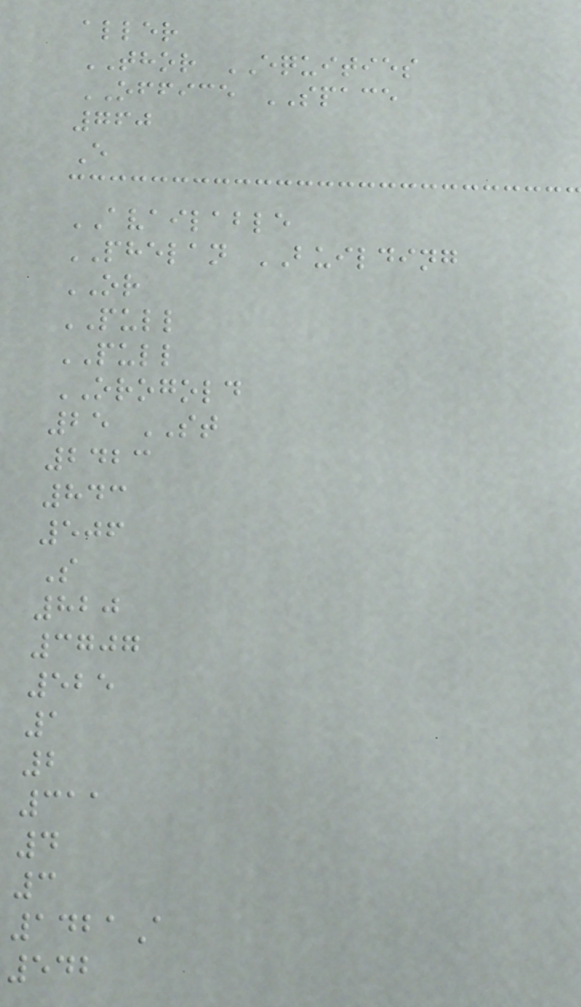aller
THOR EQUITIES
OFFICE SPACE
760
E
AVAILABLE
PHELAN BUILDING
OR
PULL
PULL
OROGOLD
25 ST
2423
843
506
S
820
3707
525
1
2
311
4
3
1421A
542
